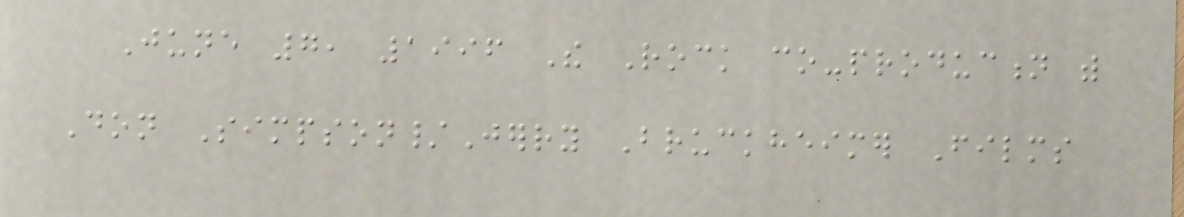June 7, 1996 The Rock co-production with
Don Simpson/Jerry Bruckheimer Films
